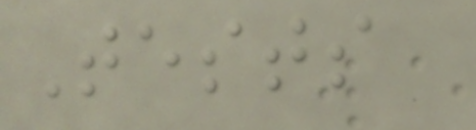Tests
